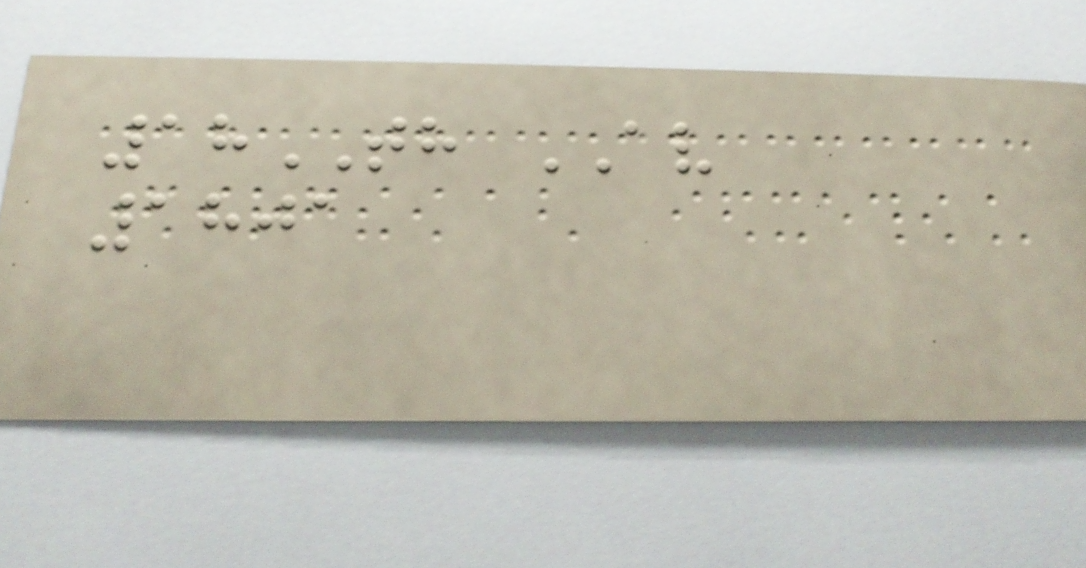18TH AV
1801
